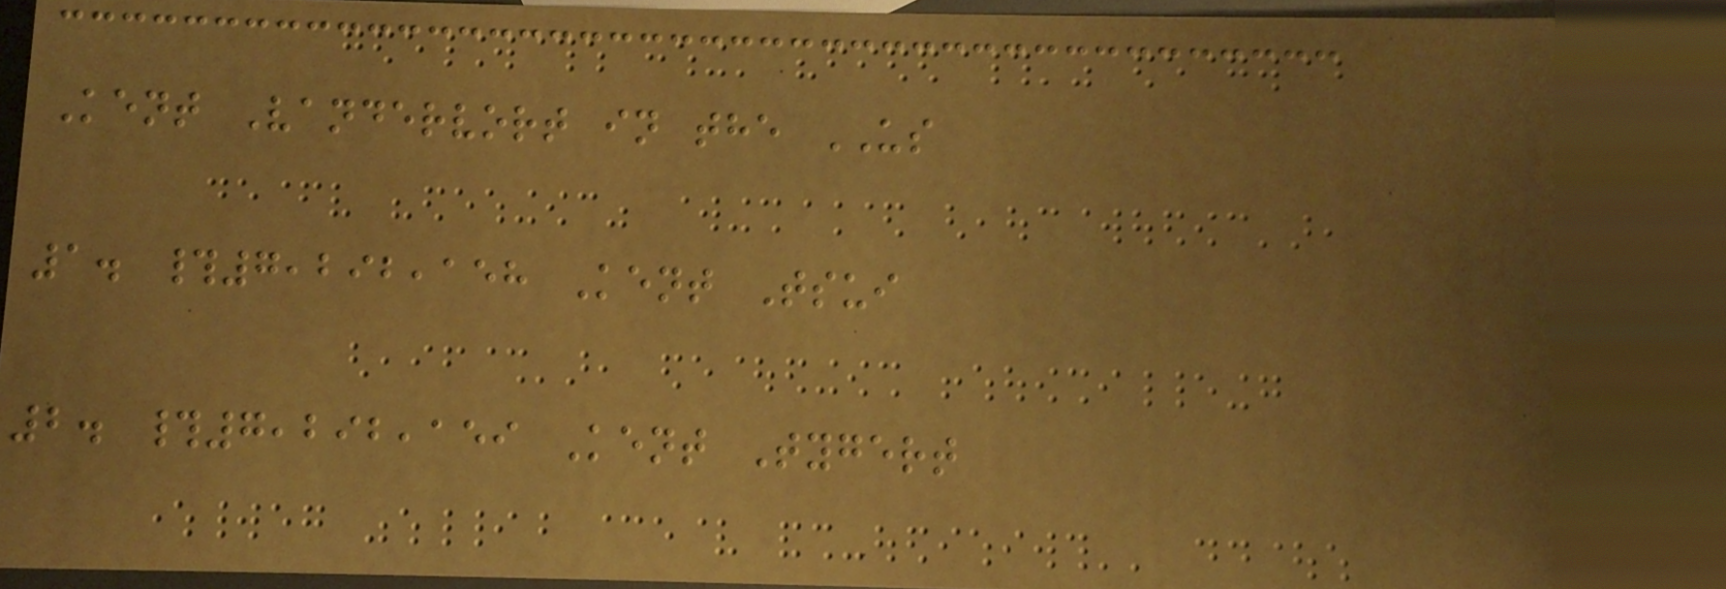Kent Vandervort in the US
1. #7,292,158 Kent Tsui
2. #7,292,159 Kent Tygert
